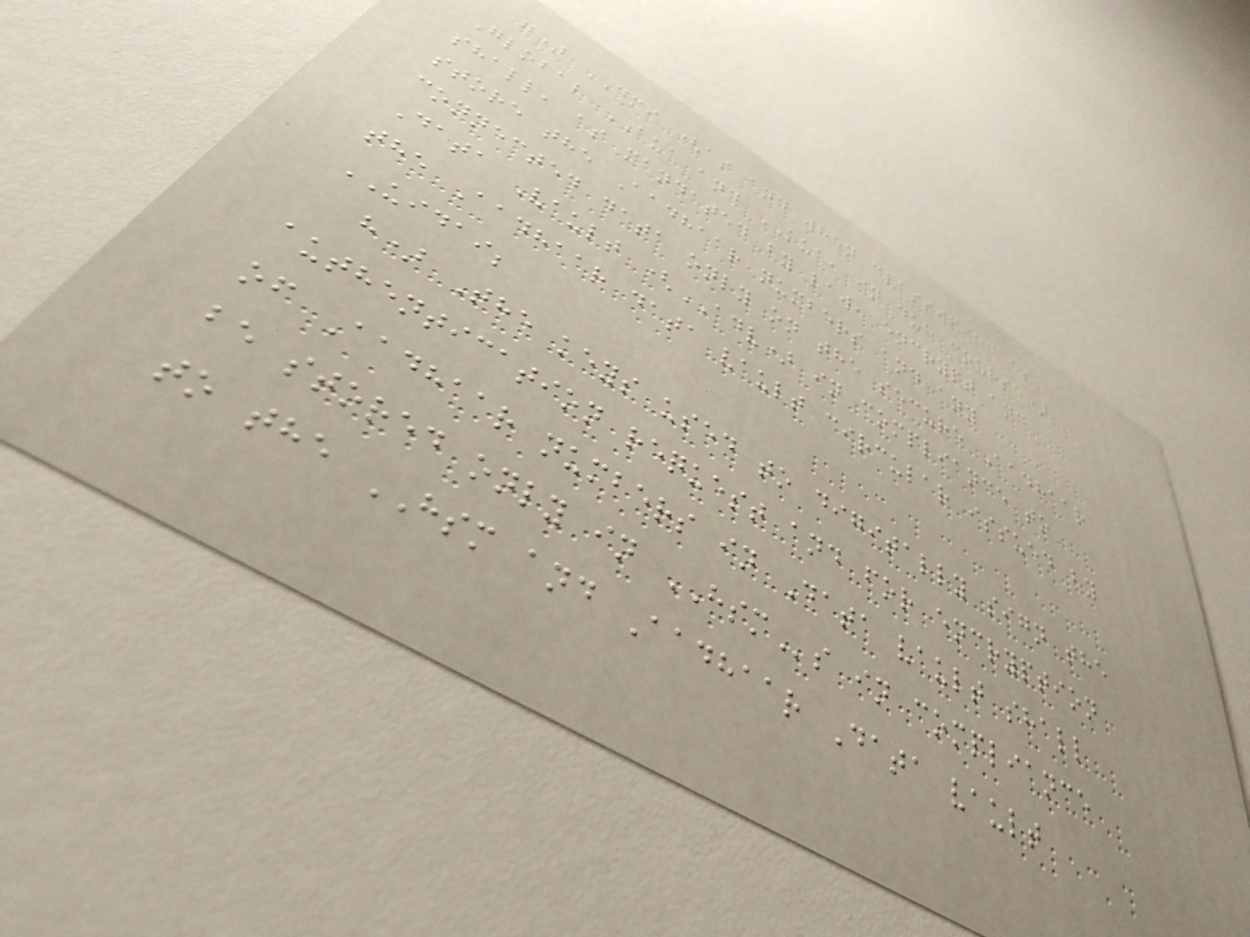g) DMI (as and when classified as
Global AUA and KUA, in due course)
shall, as mandated by law, encrypt and
store the Aadhaar numbers and any
connected data only on the secure Aadhaar
Data Vault (ADV) in compliance to
the Aadhaar data vault circular issued by
UIDAI;
h) The keys used to digitally sign the
authentication request and for encryption
of Aadhaar numbers in Data vault shall
be stored only in HSMs in compliance
to the HSM and Aadhaar Data vault
